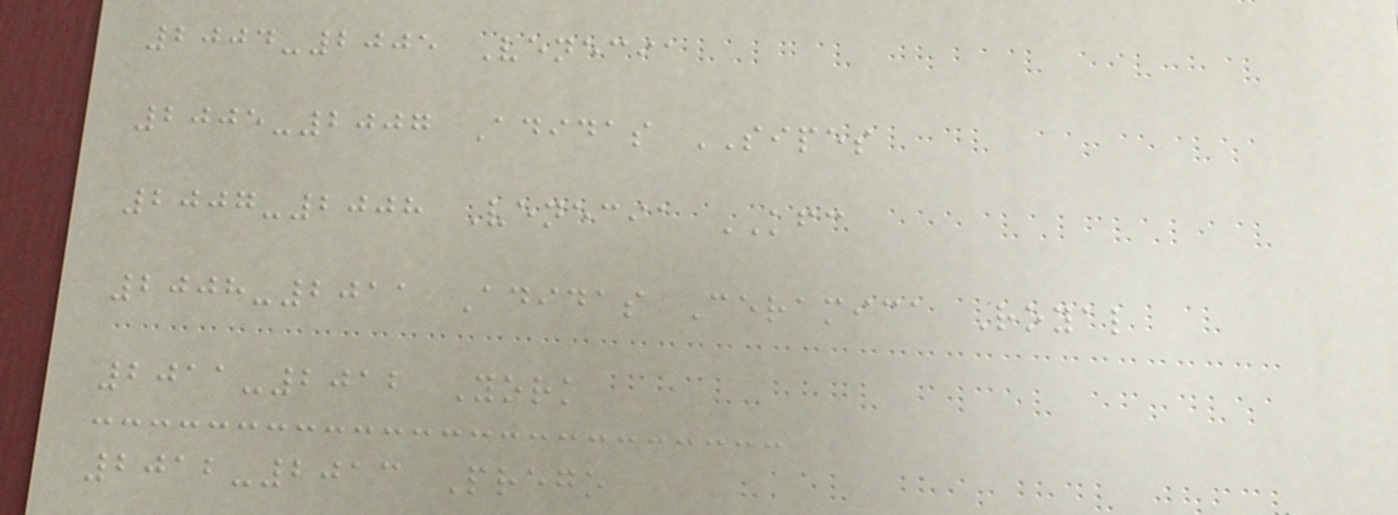2004-2005 Venecia
2005-2007 Adidas SIPES
2007-2008 Venecia KFC
2008-2011 Adidas Ceramica Royal
2011-2012 York
2012-2013 Prego
